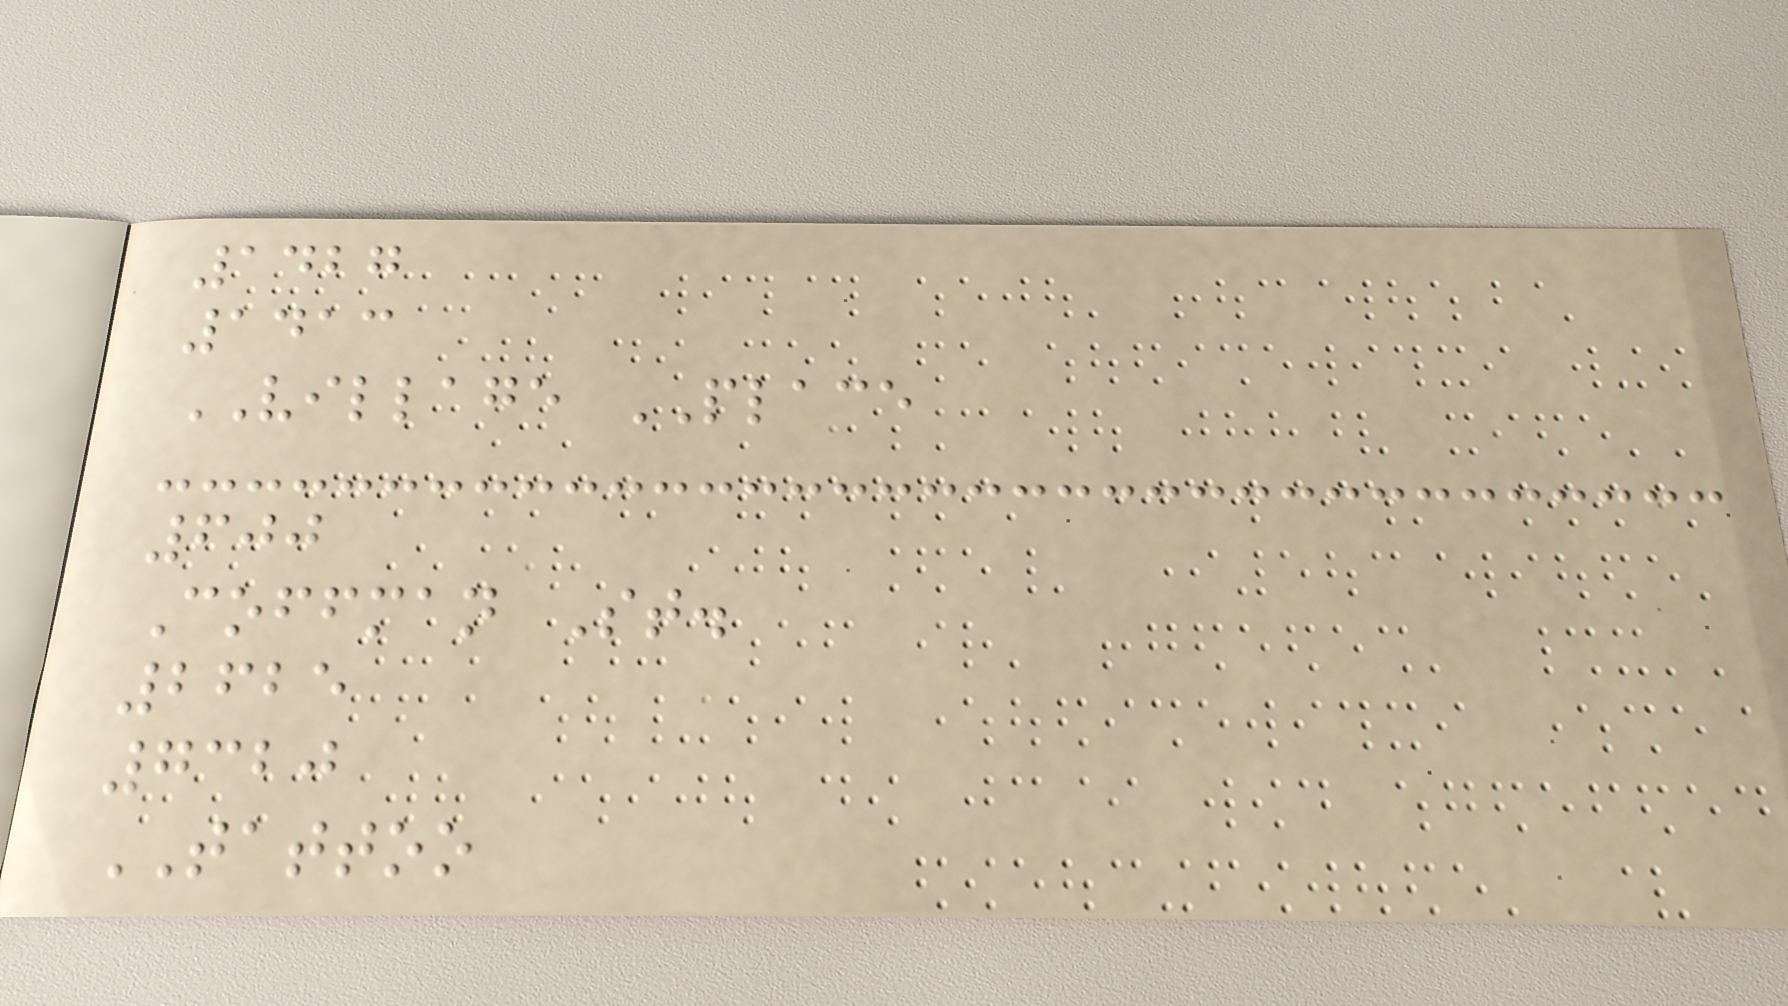1427
1413
VILLAGE PLACE
600
Coffman St.
2625
7320
TATTOO
